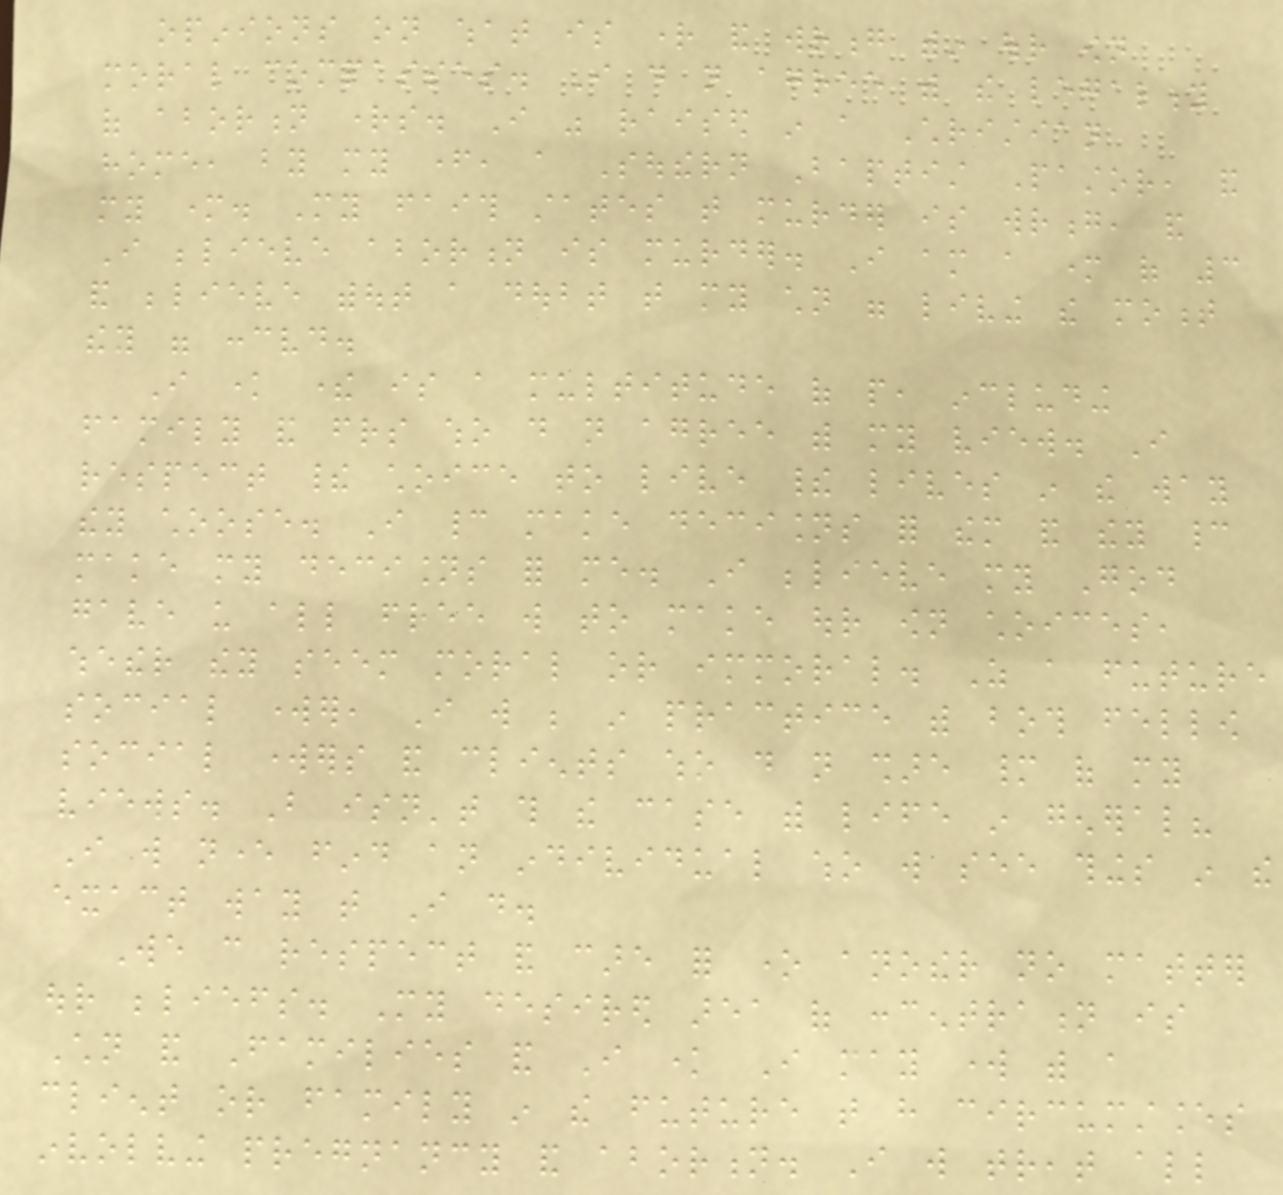opinions on what is right and wrong within our own
moral compasses. I do not agree with the legality
of abortion rights. I was raised in a Christian
home, by my father, a Southern Baptist Pastor, and
my mother. My faith states that murder is wrong, and
I believe abortion is murder. I am a mother of 3
and believe without a doubt that my children were living the moment
they were conceived.
I know there is a multitude of people, including
family and friends who do not agree with my view. I
respect their choice to live their lives in the way
they choose. I cannot make decisions for them and they cannot
make my decisions for me. I believe my God
gave us all free will to make our own choices,
whether they seem moral or immoral. As a future
social worker, I will be in practice with both fellow
social workers and clients who do not share many of my
views. But isn't this the case with life in general?
I will never find an individual who will see things in the
exact way that I do.
We can respect and care for one another no matter
our beliefs. My desired area of concentration is
Children and Families and I know I may work with a
client or family in the future that have circumstances
involving pregnancy and abortion. I will treat all
